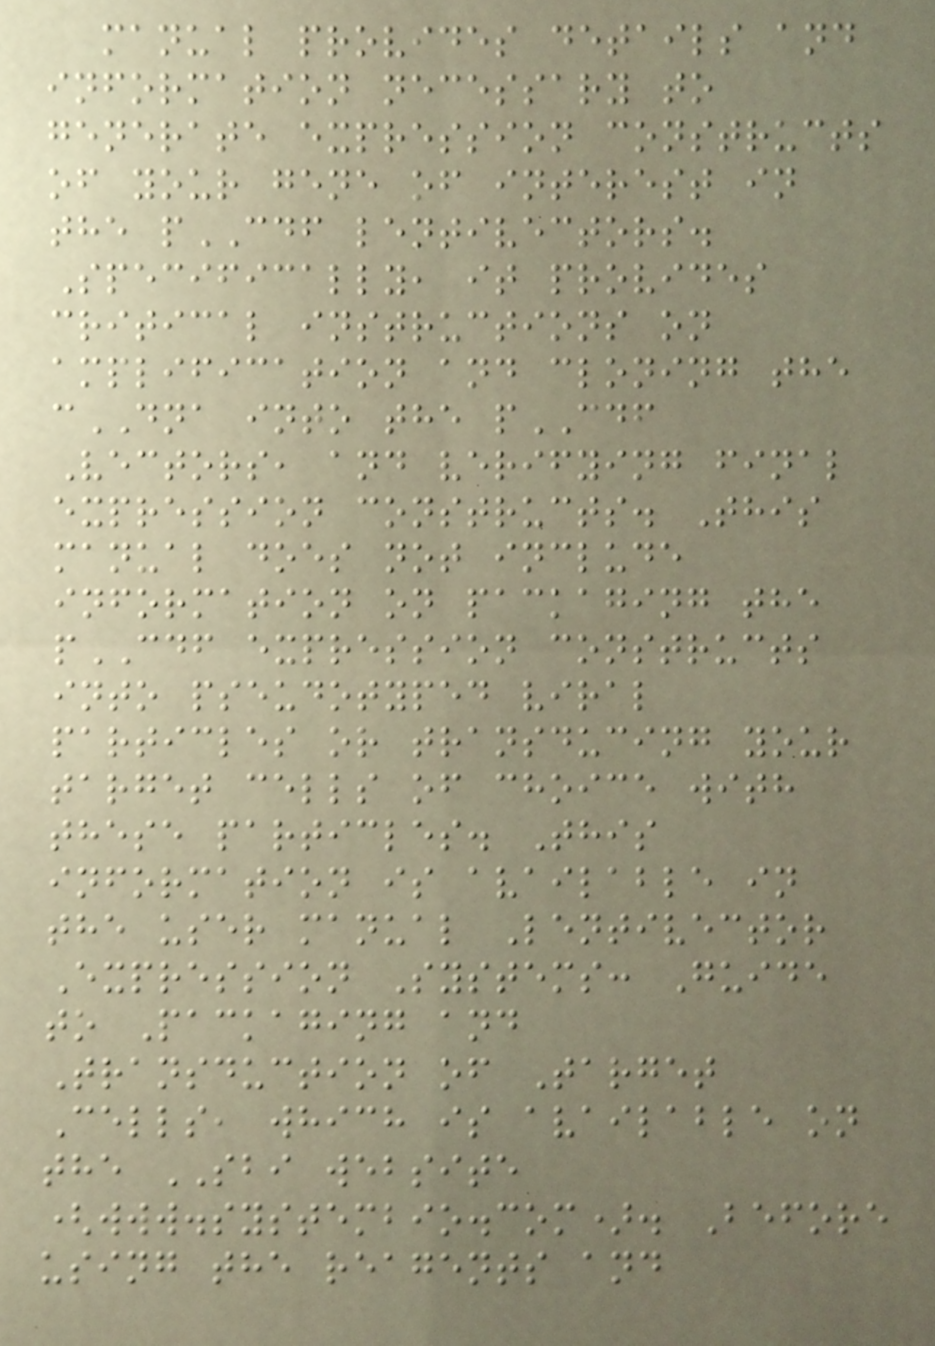manual provides details and
information necessary to
generate expression constructs
of your gene of interest in
the pCDF lentivectors.
Specifically, it provides
critical instructions on
amplification and cloning the
cDNA into the pCDF
Vectors, and verifying final
expression constructs. This
manual does not include
information on packaging the
pCDF expression constructs
into pseudotyped viral
particles or transducing your
target cells of choice with
these particles. This
information is available in
the user manual Lentivector
Expression Systems: Guide
to Packaging and
Transduction of Target
Cells, which is available on
the SBI website
(www.systembio.com). Before
using the reagents and
